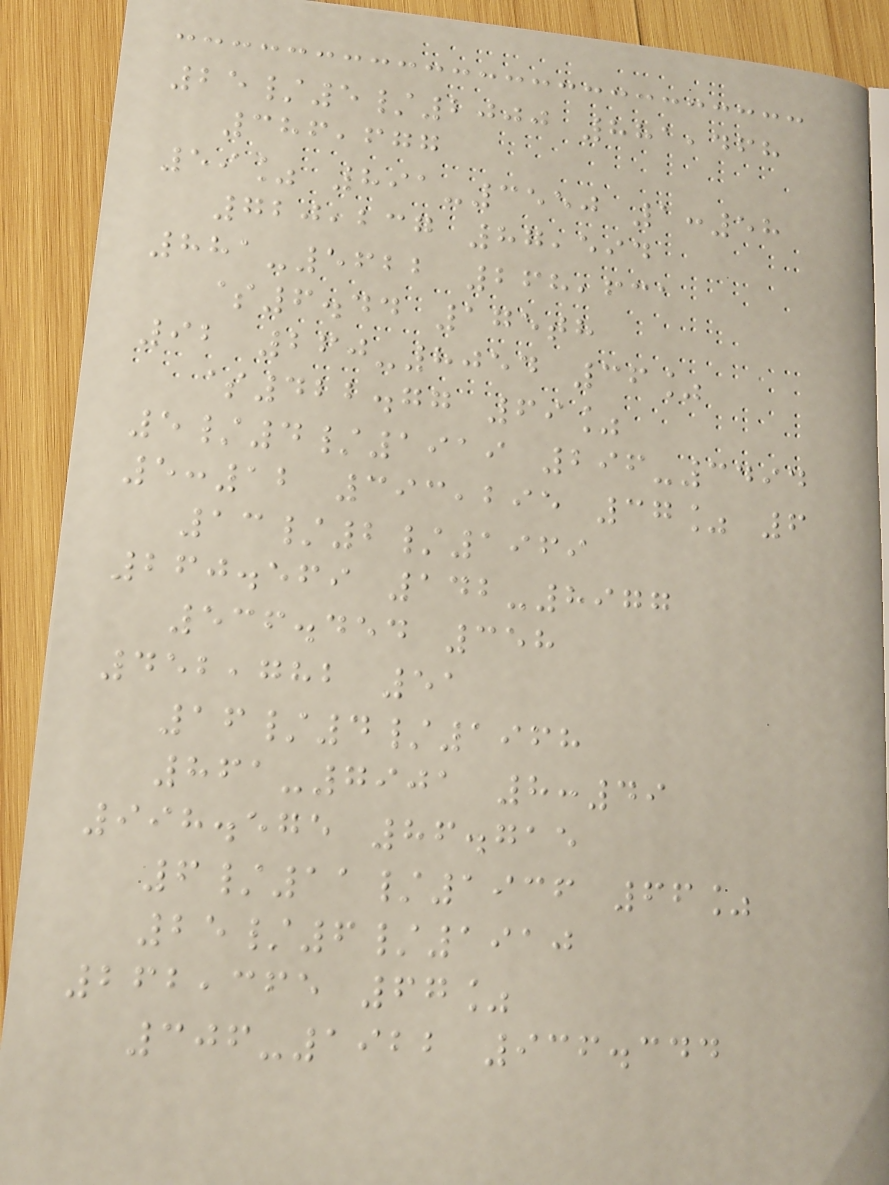25/5/2000 881,468
386,677
59% 891-3550 1:58
720,237 87,594
881-5622 268,631
$6.44 175th
92 260-8054 36%
$422.77 69%
5/4/1919 296-3494
5:12 393,295 37% 6
13/2/1969
260.569 142-8977
536.454 358
452,782 51
16/4/1968
861-7901 8:49
998.575 86.715
6/11/1936 66%
25/6/1910
262,365 67%
306-1922 936.344
